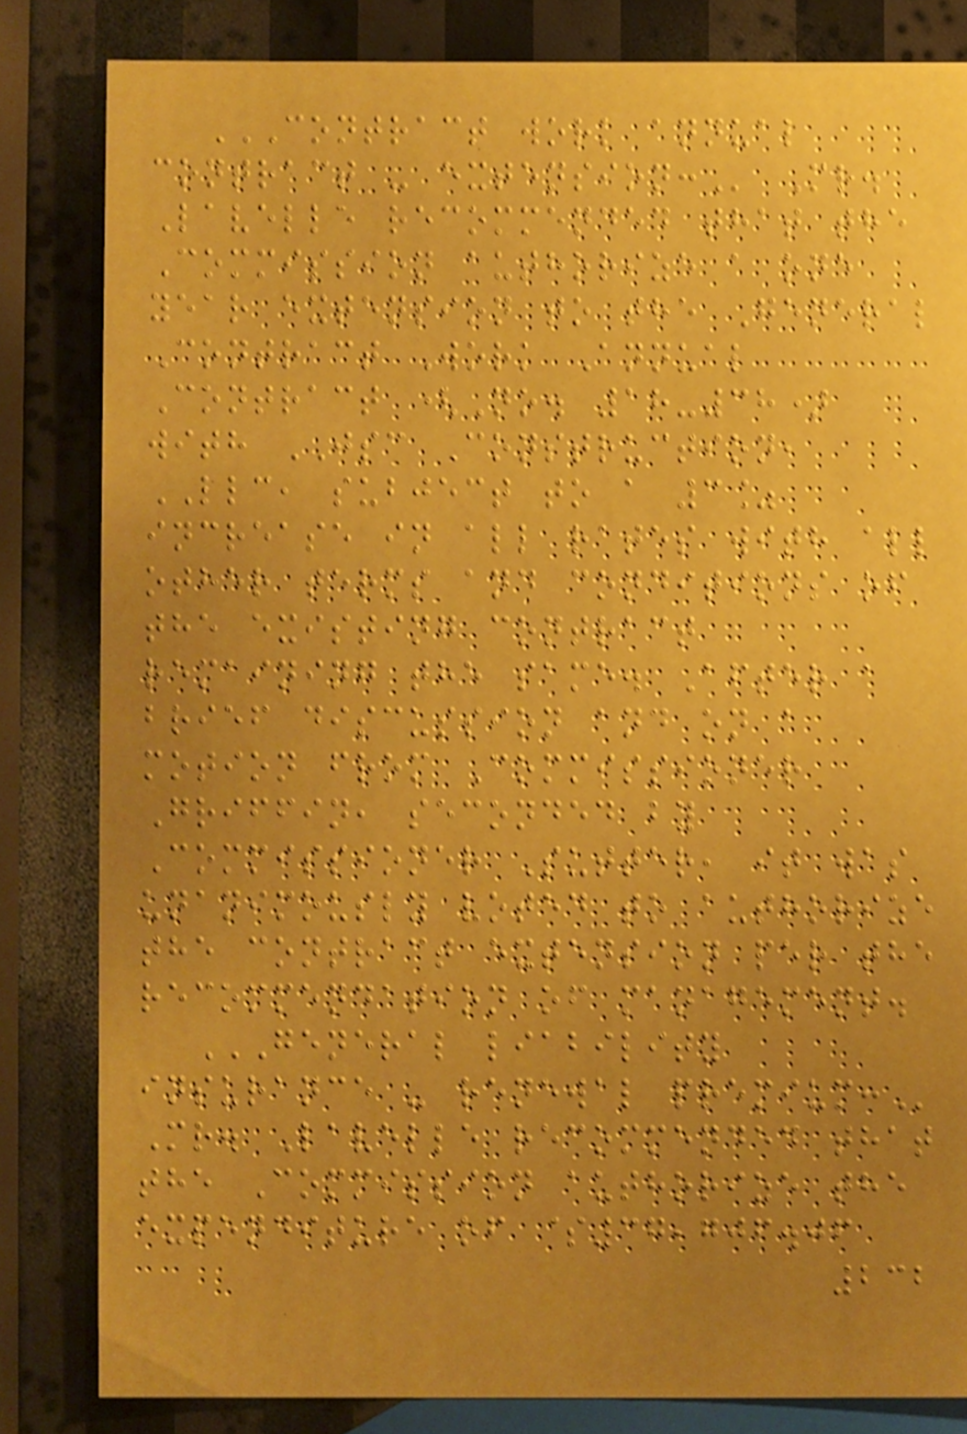CONTRACT WORK ANNUAL
CONTRACT - EXTENSION: Mr.
Lavelle recommended that the
Commission authorize a one
year extension to the General
Contract Work Annual
Contract (No. 18-38)
with JSC Construction,
LLC, subject to a 3%
increase in all rates with all
other terms and conditions of
the existing contract
remaining the same. After a
brief discussion and on a
motion from Commissioner
Griffin, seconded by
Commissioner Sutter, it was
unanimously voted to authorize
the contract extension per the
recommendation of management.
GENERAL LIABILITY
INSURANCE - RENEWAL PREMIUM:
Mr. Lavelle recommended that
the Commission authorize the
expenditure of $37,706.06
232
